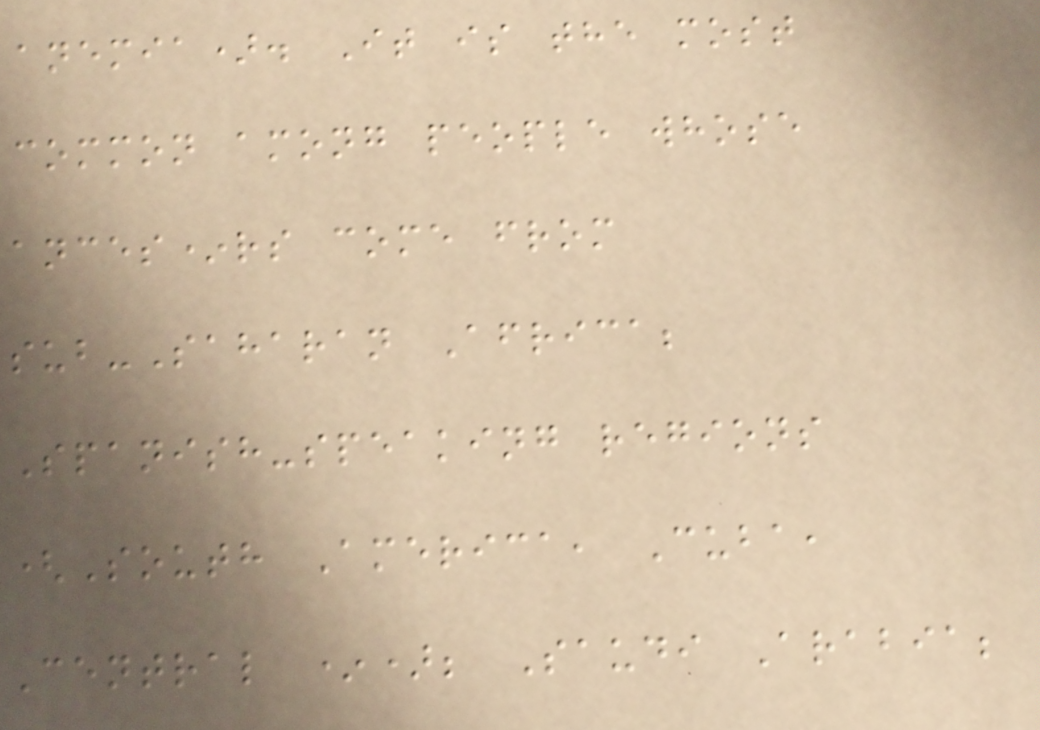anemia). It is the most
common among people whose
ances*rs come from
sub-Saharan Africa;
Spanish-speaking regions
(South America, Cuba,
Central *); Saudi Arabia;
